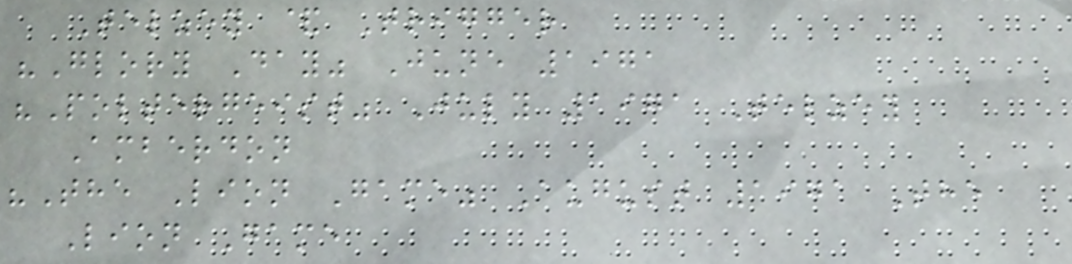Telzey & Trigger
"Glory Day" June 1971
"Poltergeist" July 1971 Telzey
Amberdon
"The Lion Game" August 1971 The
Lion Game
